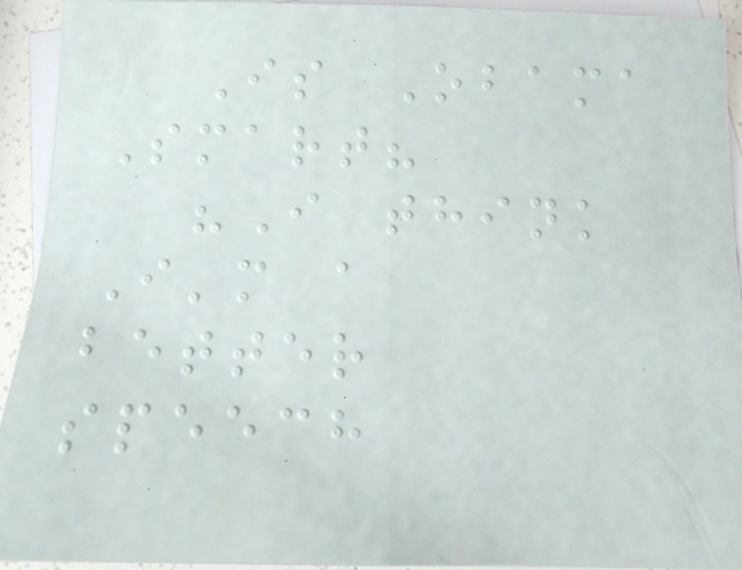Is Obama
Smart?
"I think
I'm a
better
speech
